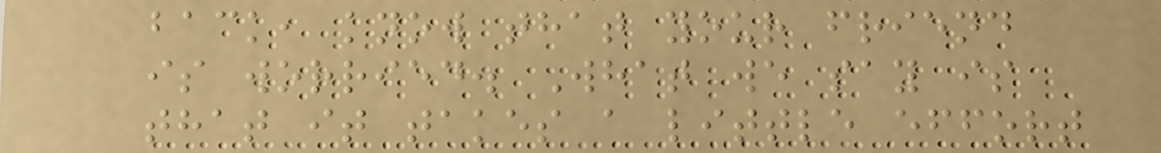back, know that your friend
is worried. What we say is
that it takes a little effort
